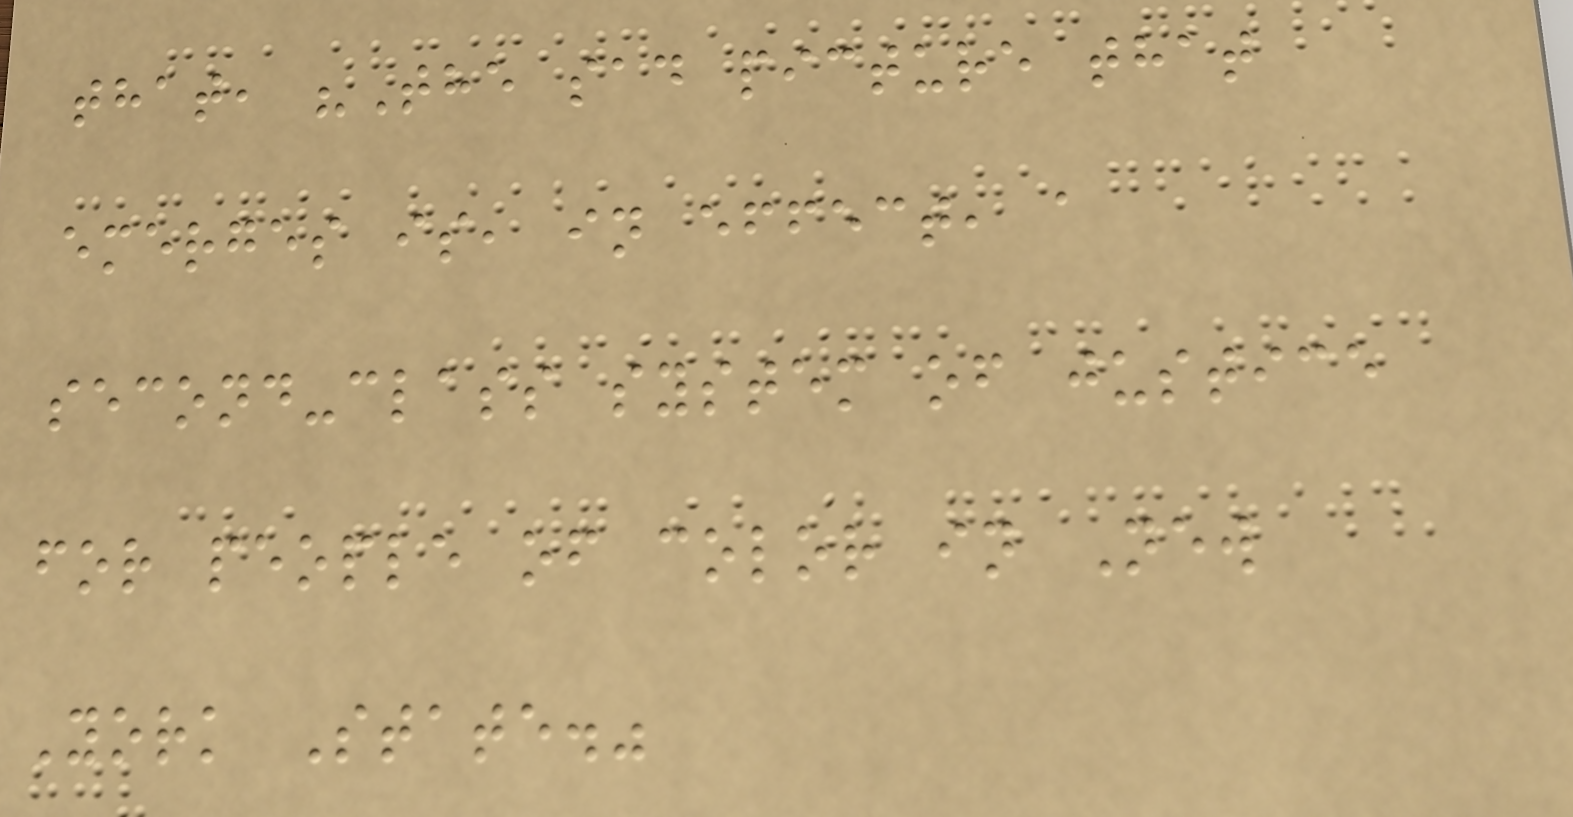that, "The sad picture that
emerges is, in effect, a
second-class system of justice
for people of color in New
York State."
